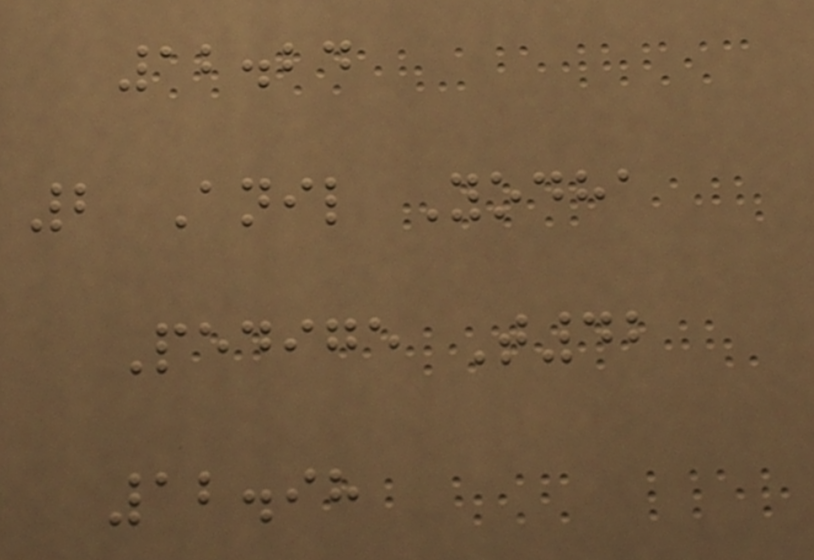12.24
2 Anil Yodha
Pedige T42
12.98
